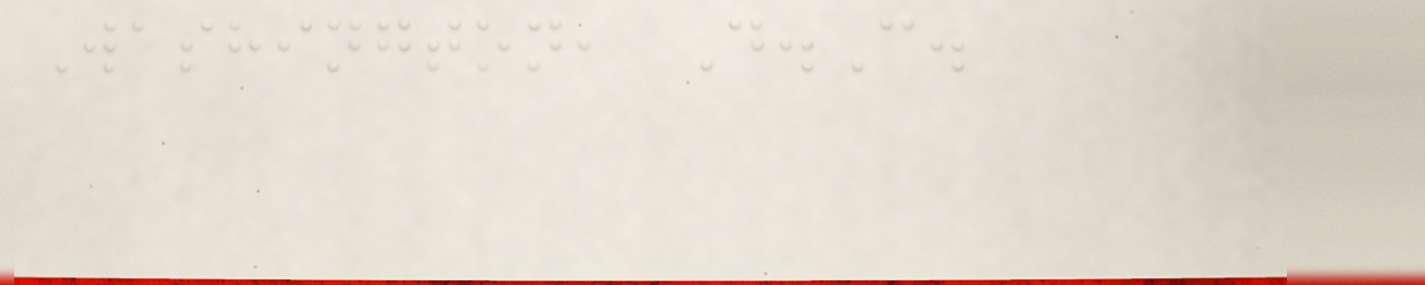Washington, D.C.
